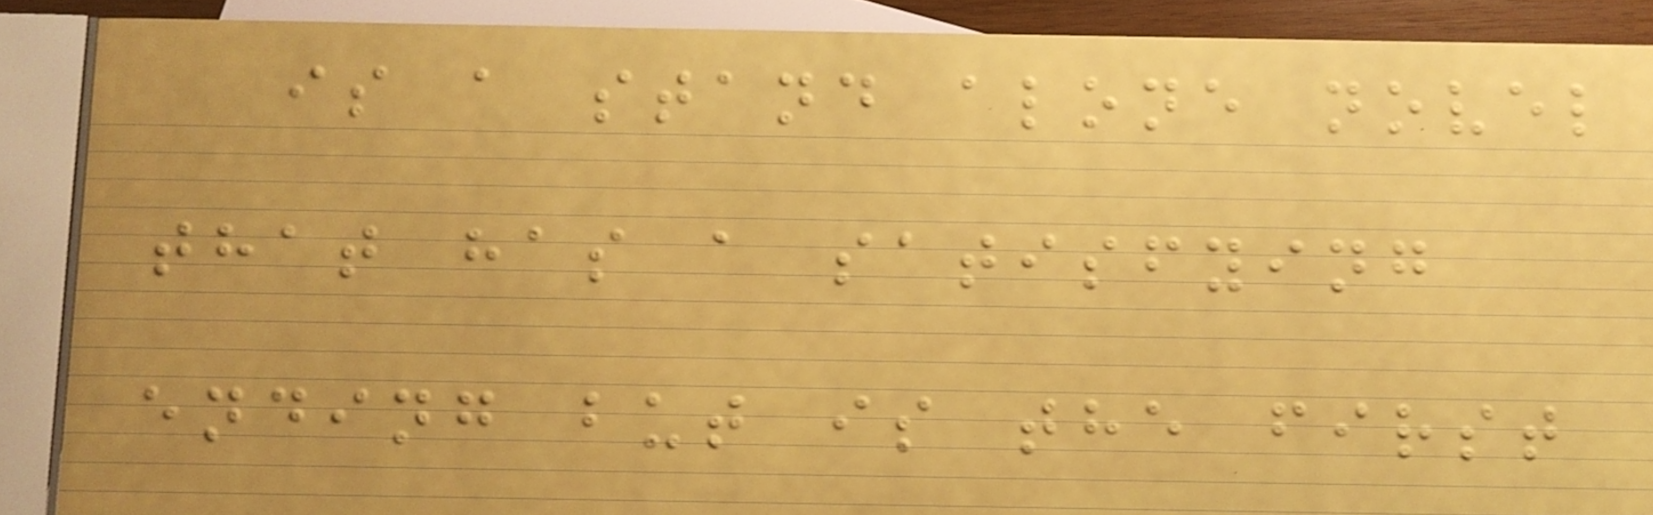is a stand alone novel
that has a satisfying
ending but is the first
